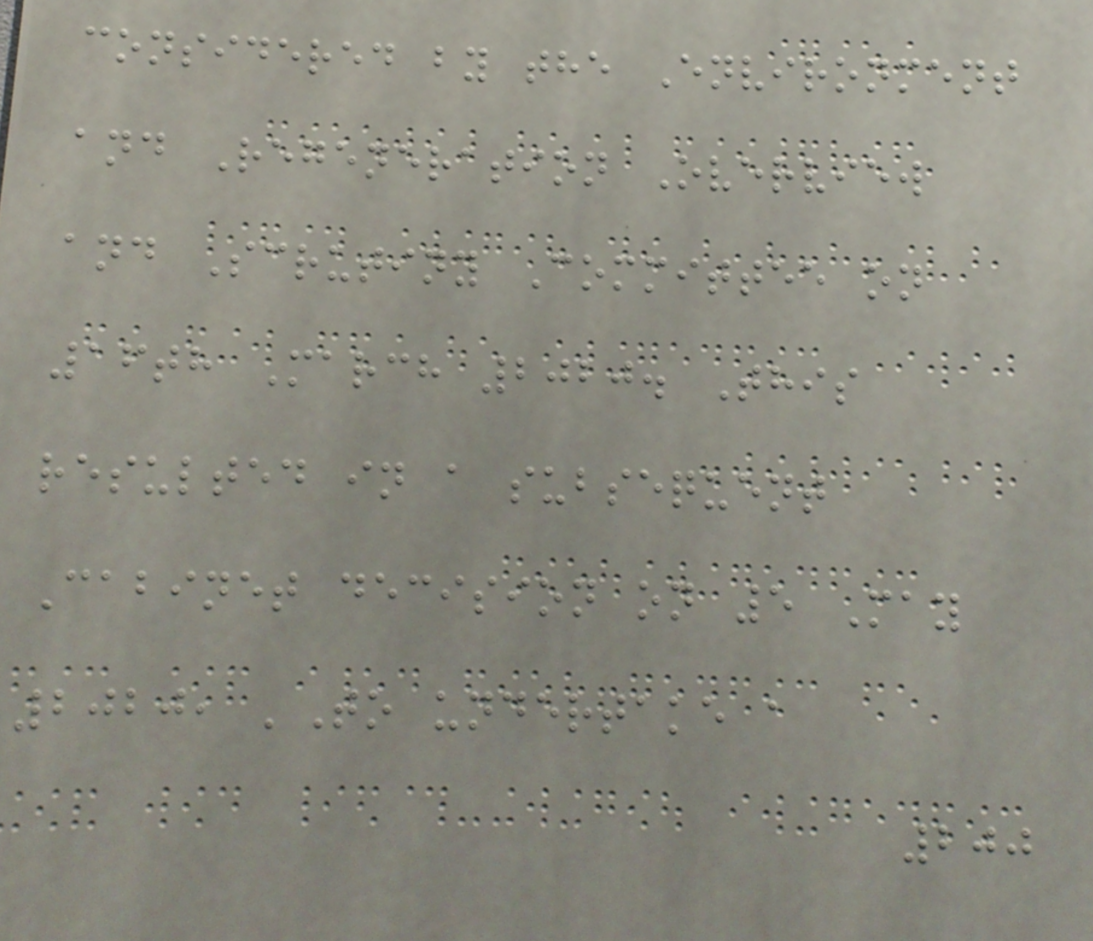considered by the Environment
and Regeneration Overview
and Scrutiny Committee on
16th March 2020. This
resulted in a subsequent
Cabinet decision on 5 May
2020, 'To undertake a
200
